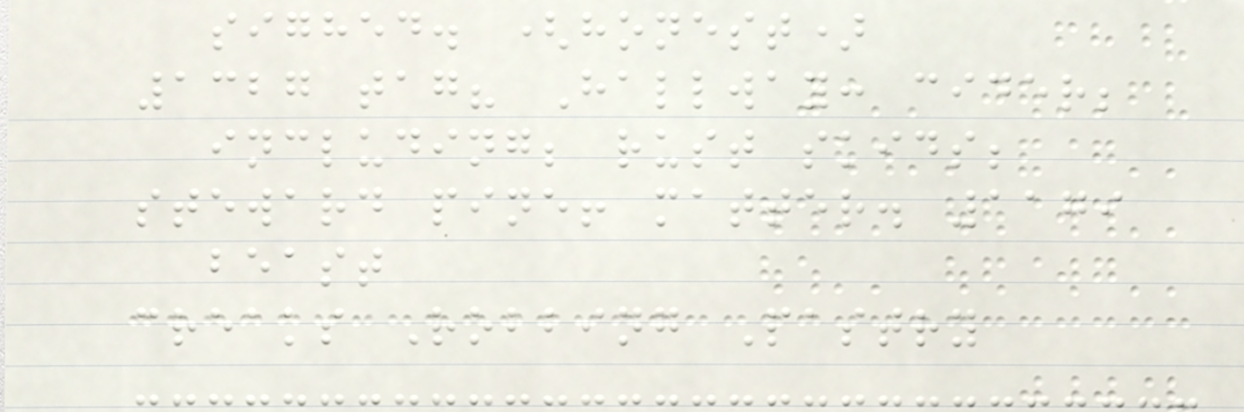sighed. (honest)
1327 tag? Hallway: cider;
including; rust skids;
steward pine! matter. 1179
beast
creaks Robbing Pastry
